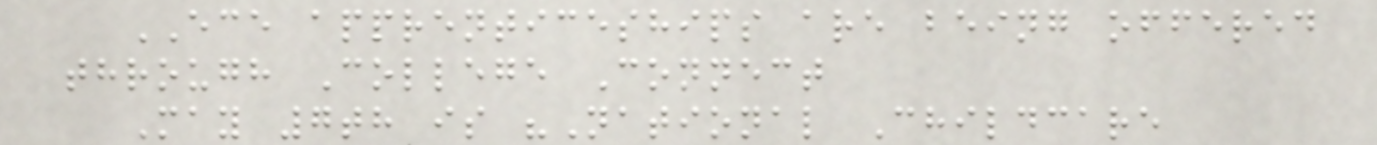ECE apprenticeships are being offered
through College Connect
May 7th is "National Childcare
